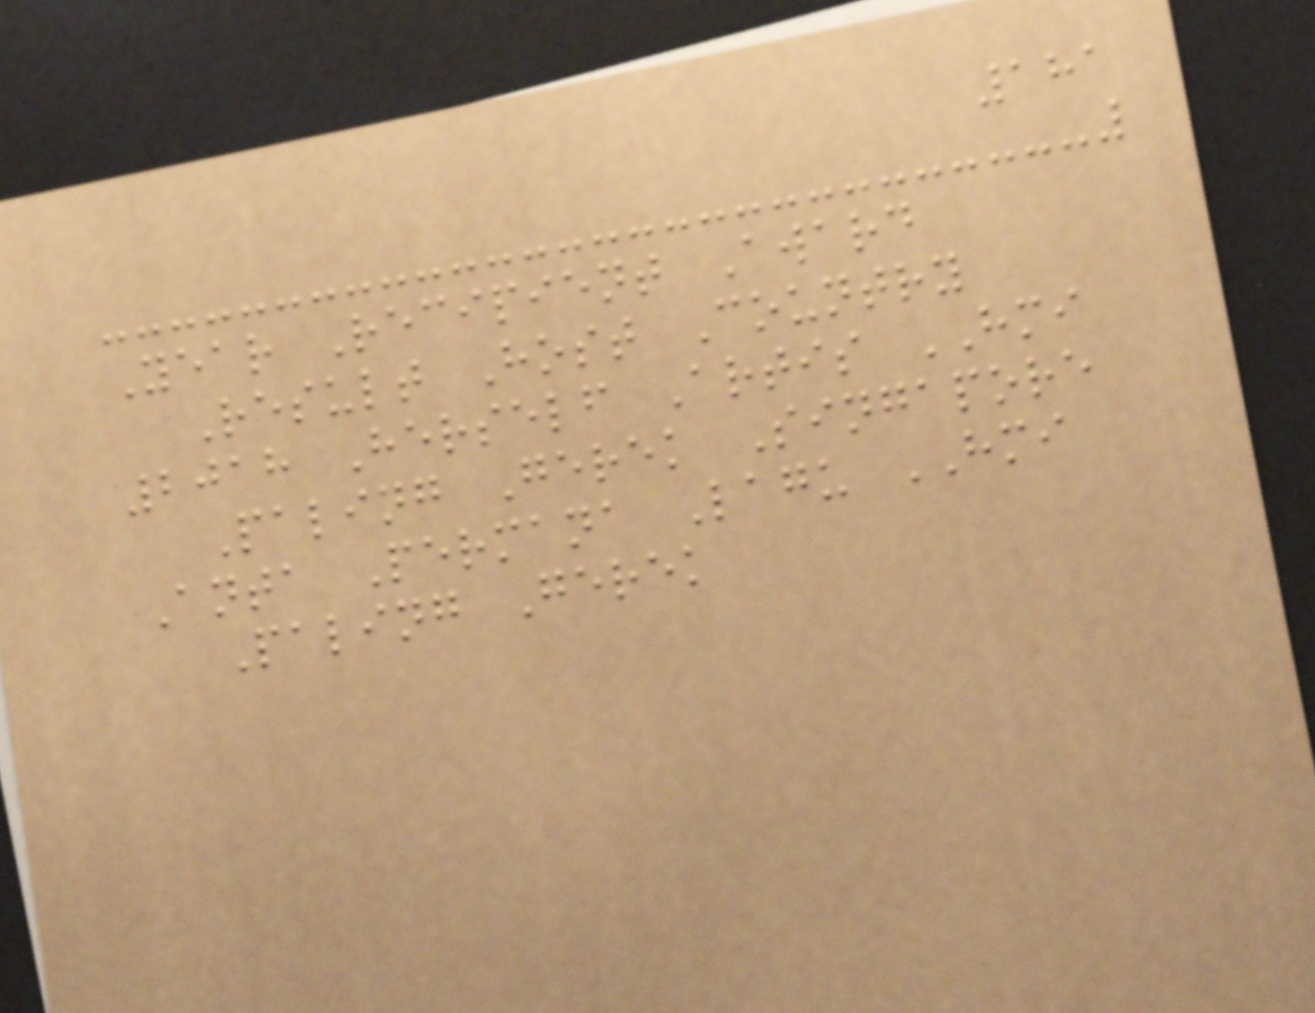181
Year Recipient Award
Result Host Country
2018 Herself Artis HMI
Paling Gerek Singapore
Anta Permana Lagu HMI
Paling Gerek
